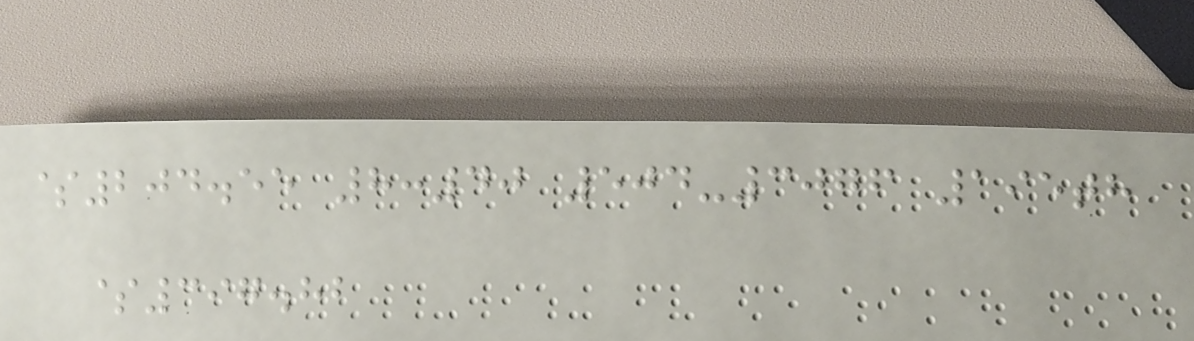$204.55 8:40 504-3076 195th
$397.82
